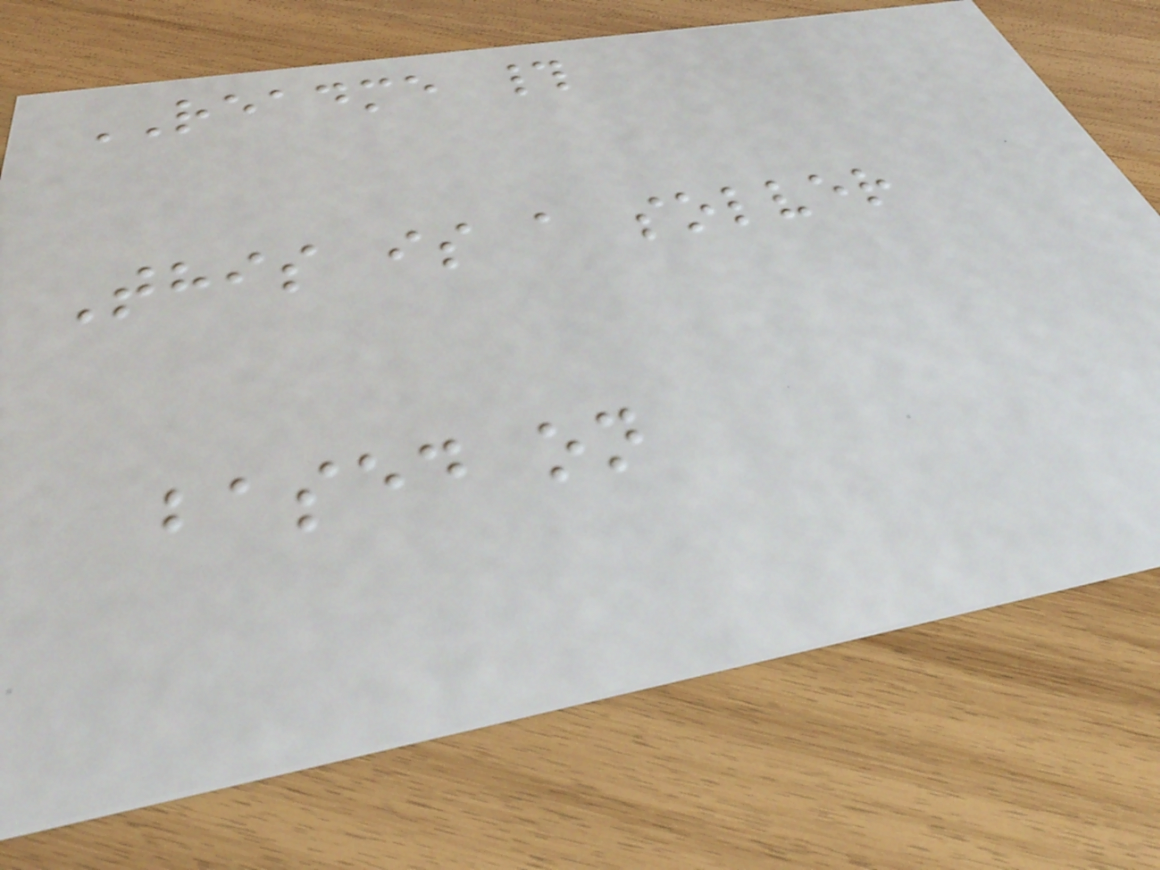README #
This is a solver
based on
